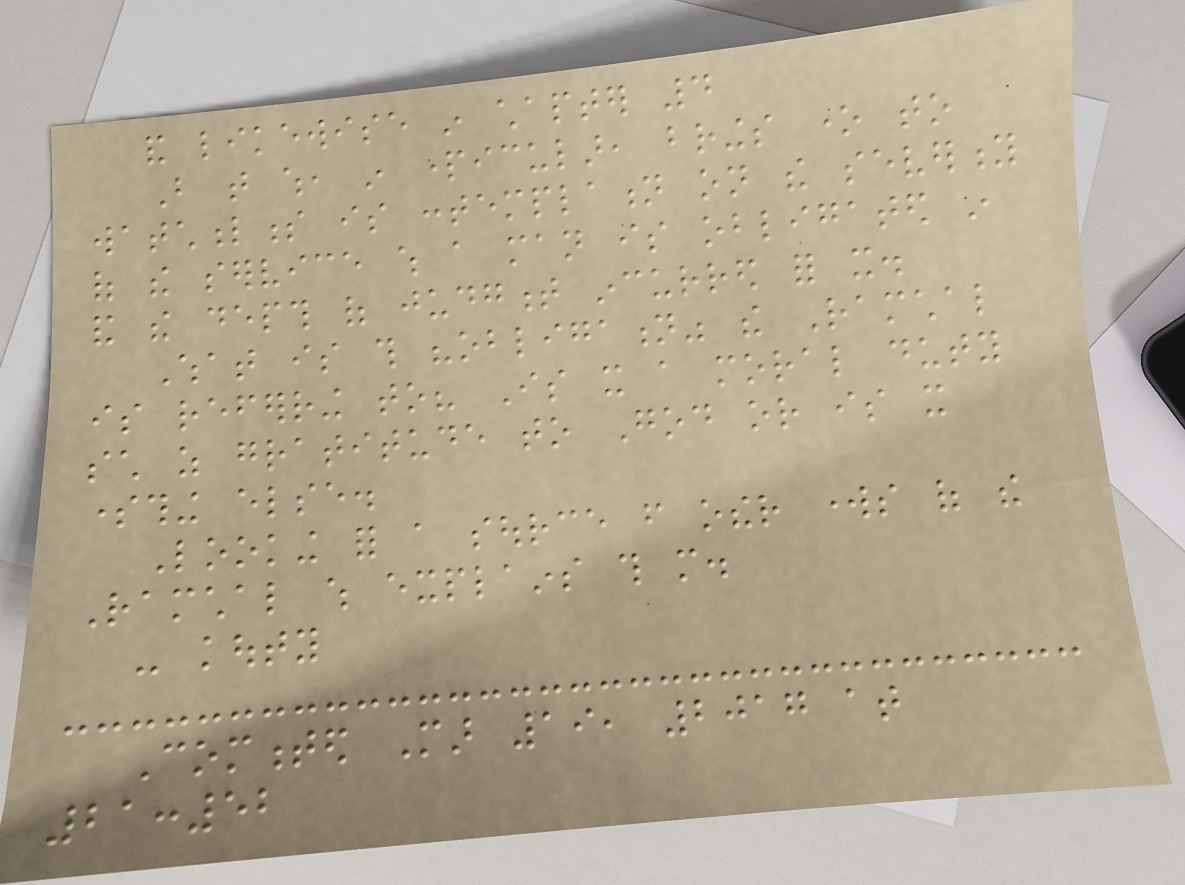and likewise in chapter 4
But that which, in particular, brings one to
watchfulness is contemplation on the severity
of the service which a man is obligated in
and the depth of judgment incurred for it.
What is this "obligation" the Ramchal
is referring to? Is it a moral duty
such as gratitude to God or is it
something else.
Looking for a source from other works of the
Ramchal which explains this more.
- kouty
Commented Mar 19, 2017 at
21:52
